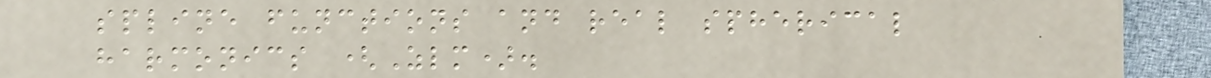spline functions and real spherical
harmonics (Zlm).
